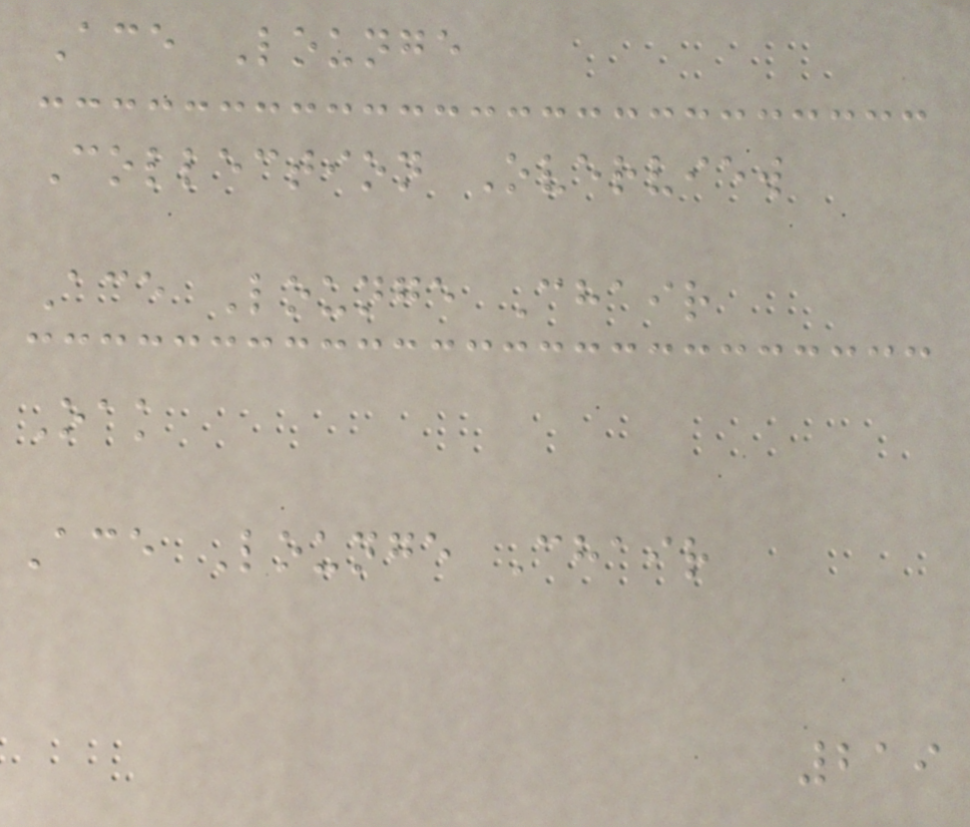Ace Lounge
Collection Overview
Ace Lounge Chair
Oak
Ace Lounge Chair
219
